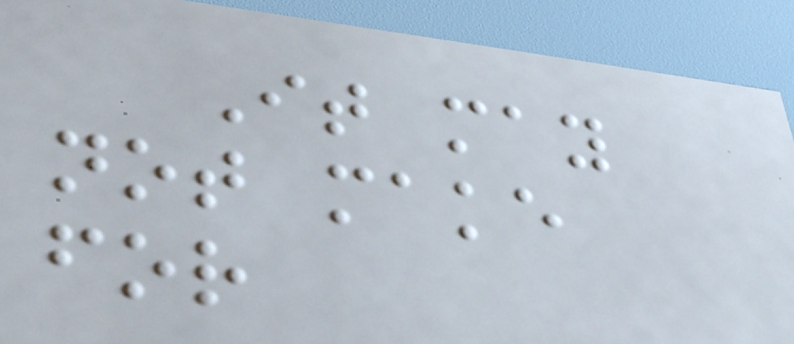It may
not make
for
